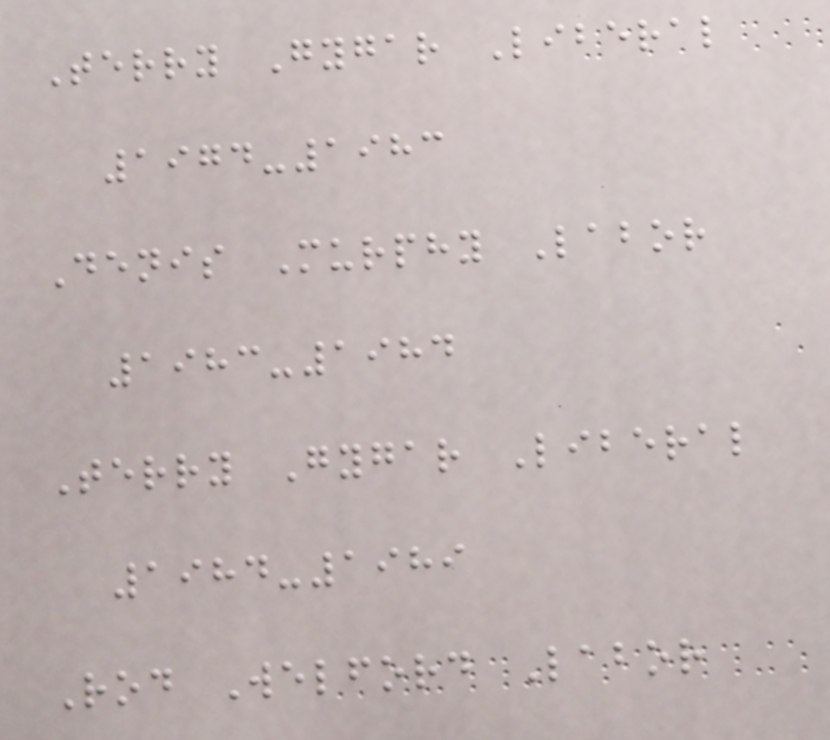Terry Gygar Liberal
1974-1983
Denis Murphy Labor
1983-1984
Terry Gygar Liberal
1984-1989
Rod Welford Labor
